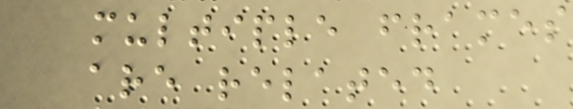multiple frames
are related
